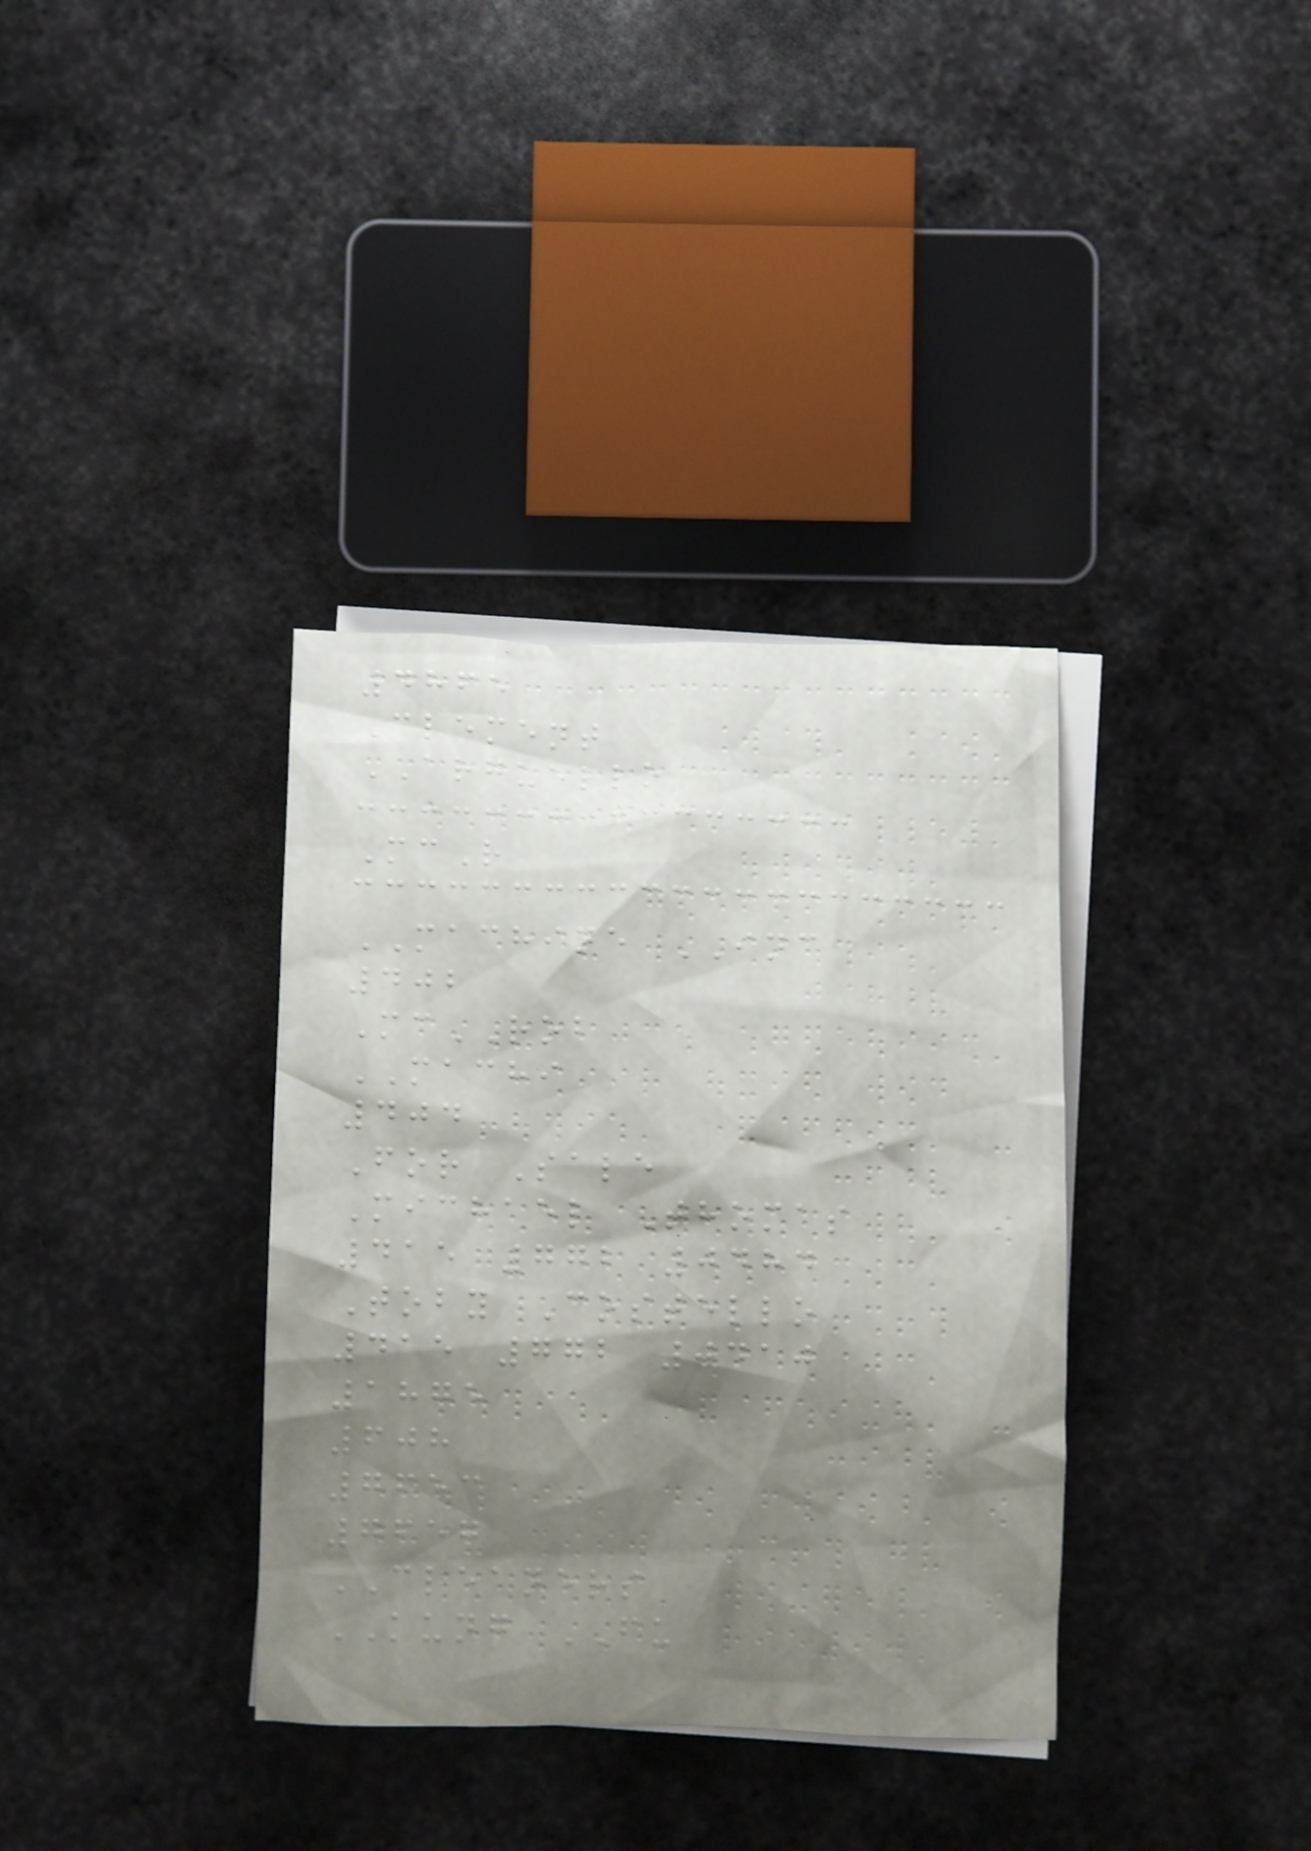4865
Clement
ARGUELLO
McR
MACHINE INC
402
McROB
MACHI
404
For Sale
Michael Thomas
415 772 0484
Toby Costello
415 772 0410
1875
608
7653
7657
CLEANERS
KUNG FU
